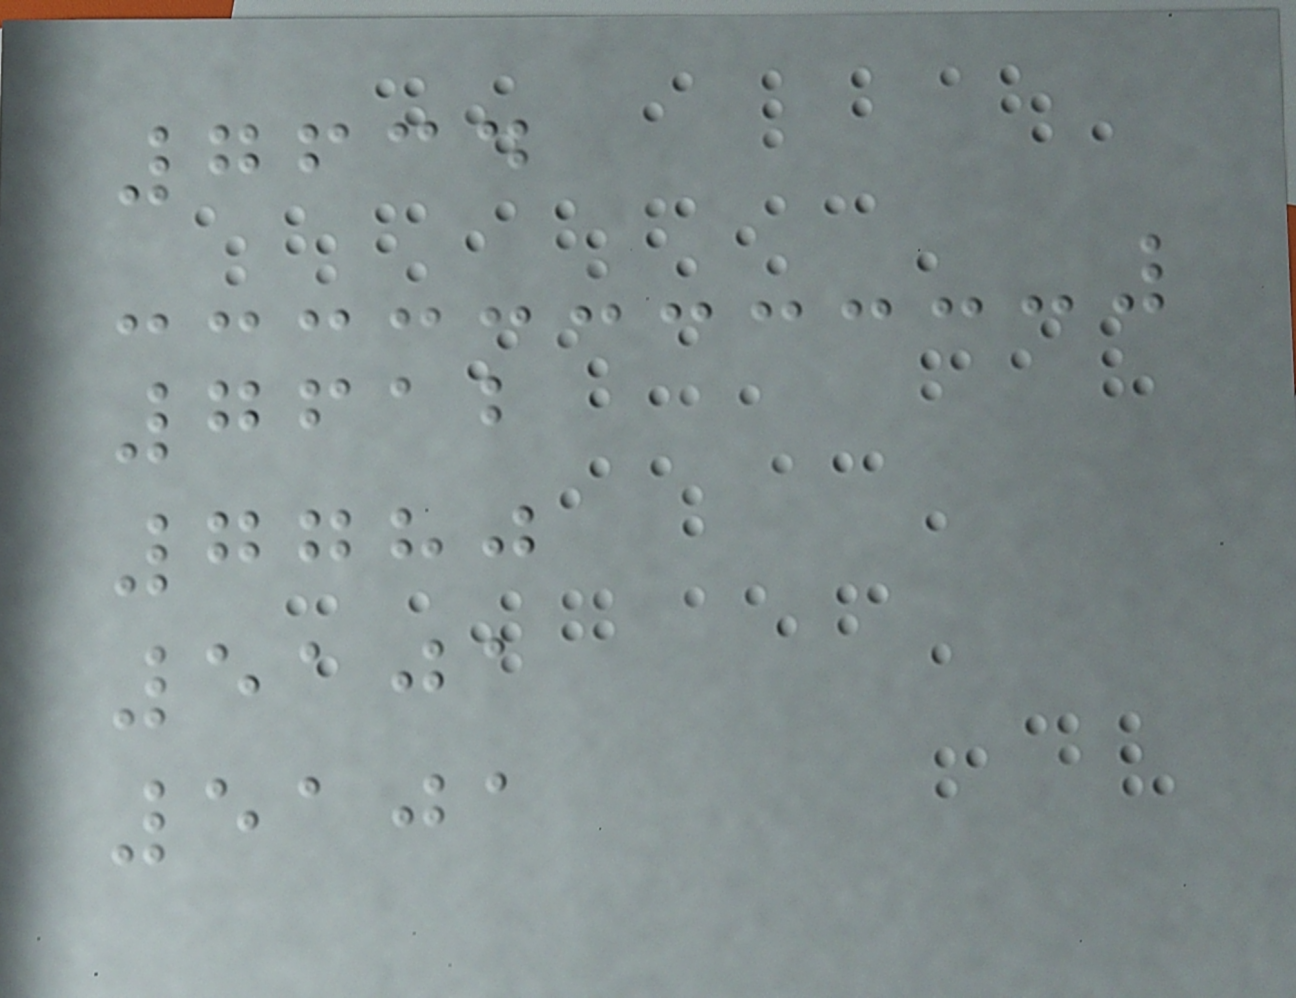7634
7612
7780
5101
5101
